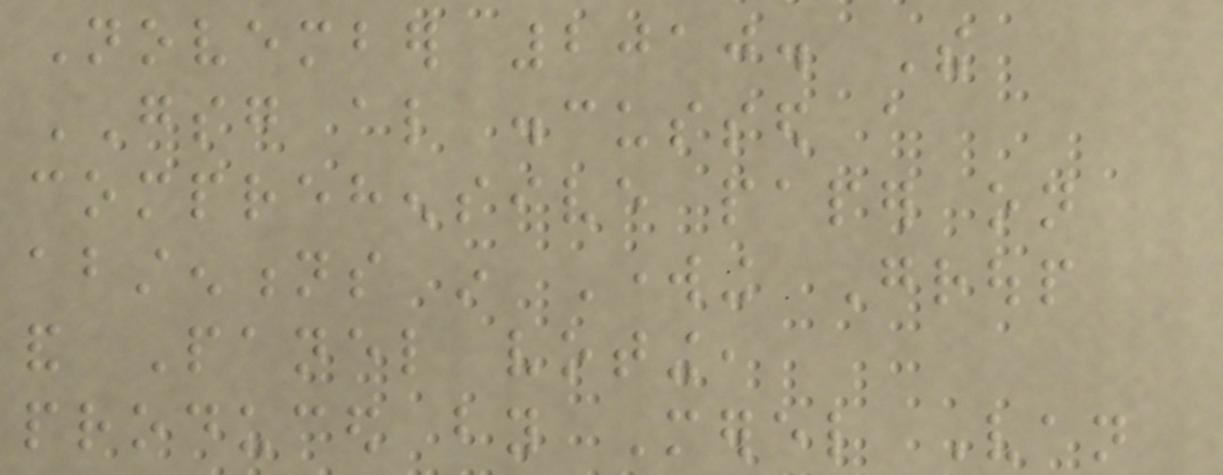November 2010. The
GSG also discussed a
comprehensive paper on
abstentions in Working Group
and Panel voting,
produced by Merel Van
